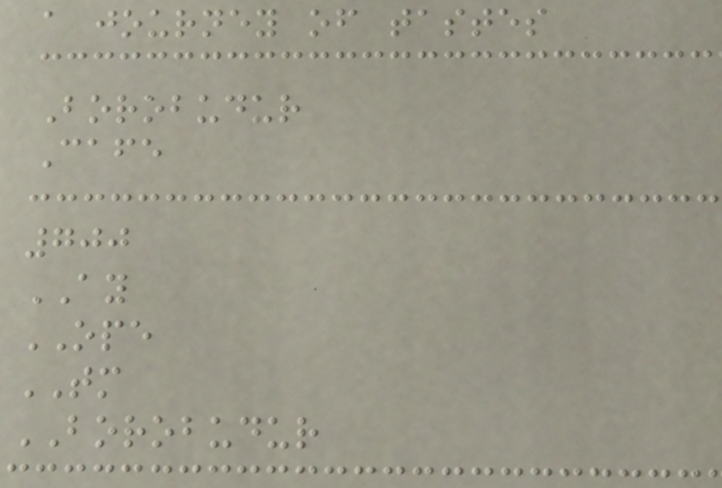a journey of tastes
Borobudur
Cafe
700
AY
OPE
TM
BOROBUDUR
